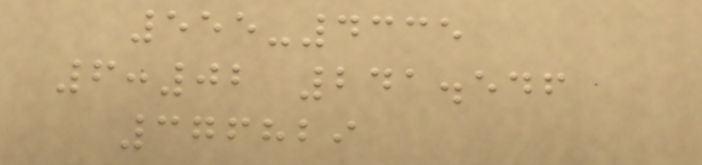555-4335
6:02 241.546
376829
